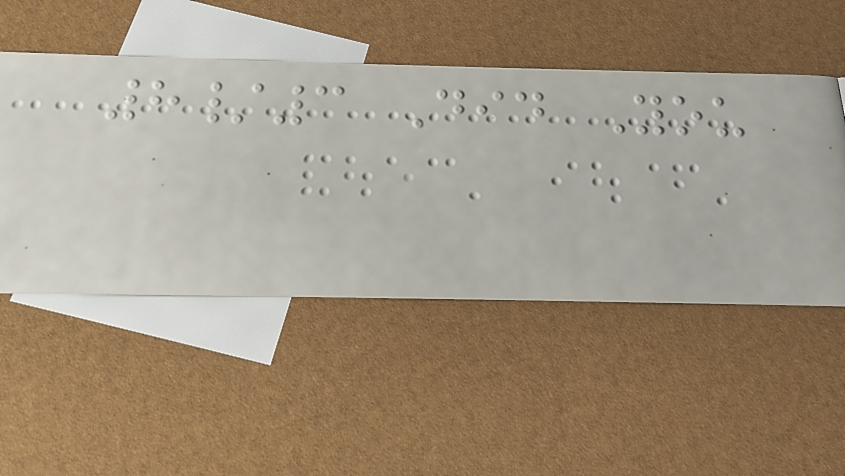8/3 Did You
